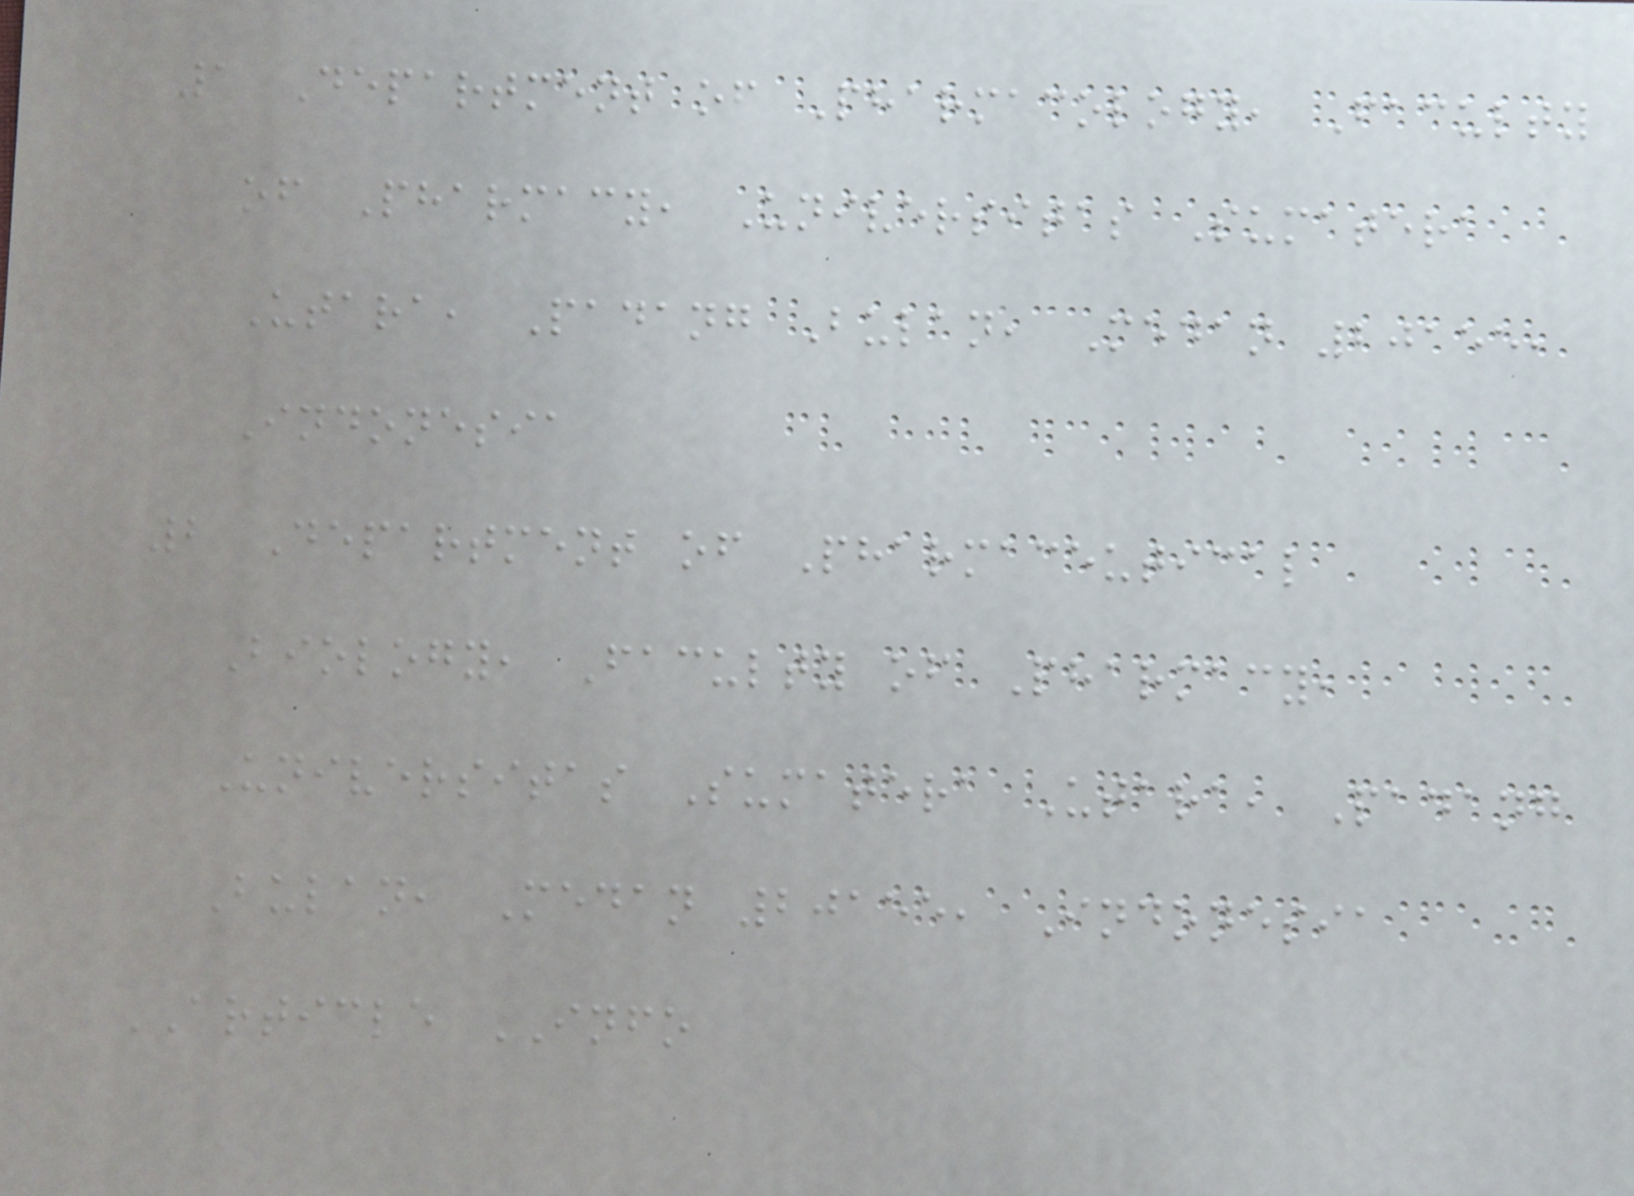1 Department of Pharmacology, Faculty
of Pharmacy, Universitas Sumatera
Utara, Padang Bulan, Medan 20155,
Indonesia
2 Department of Pharmaceutical
Biology, Faculty of Pharmacy,
Universitas Sumatera Utara, Padang
Bulan, Medan 20155, Indonesia
ARTICLE INFO
